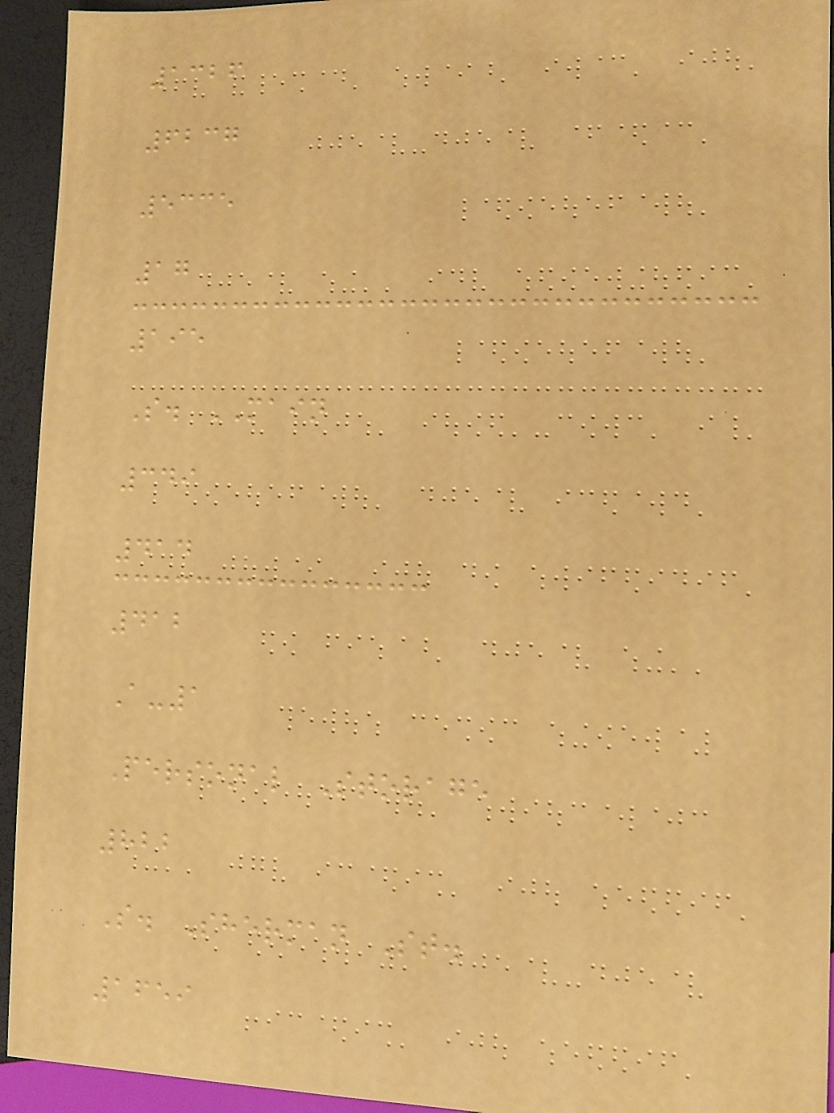1326
6237
5335
17
195
S. MAIN
349
414
412
A-1
Personal Storage
822
S. Sherman St.
1659
